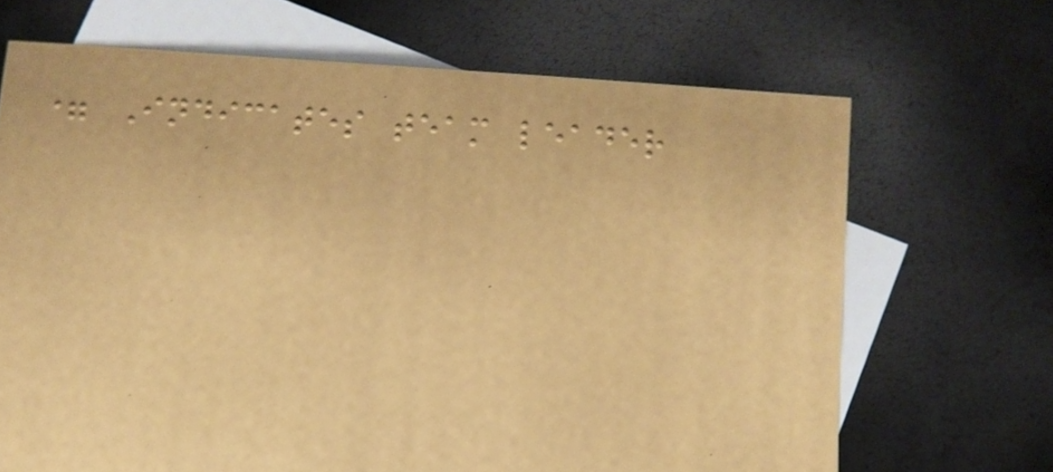= Indicates team leader
